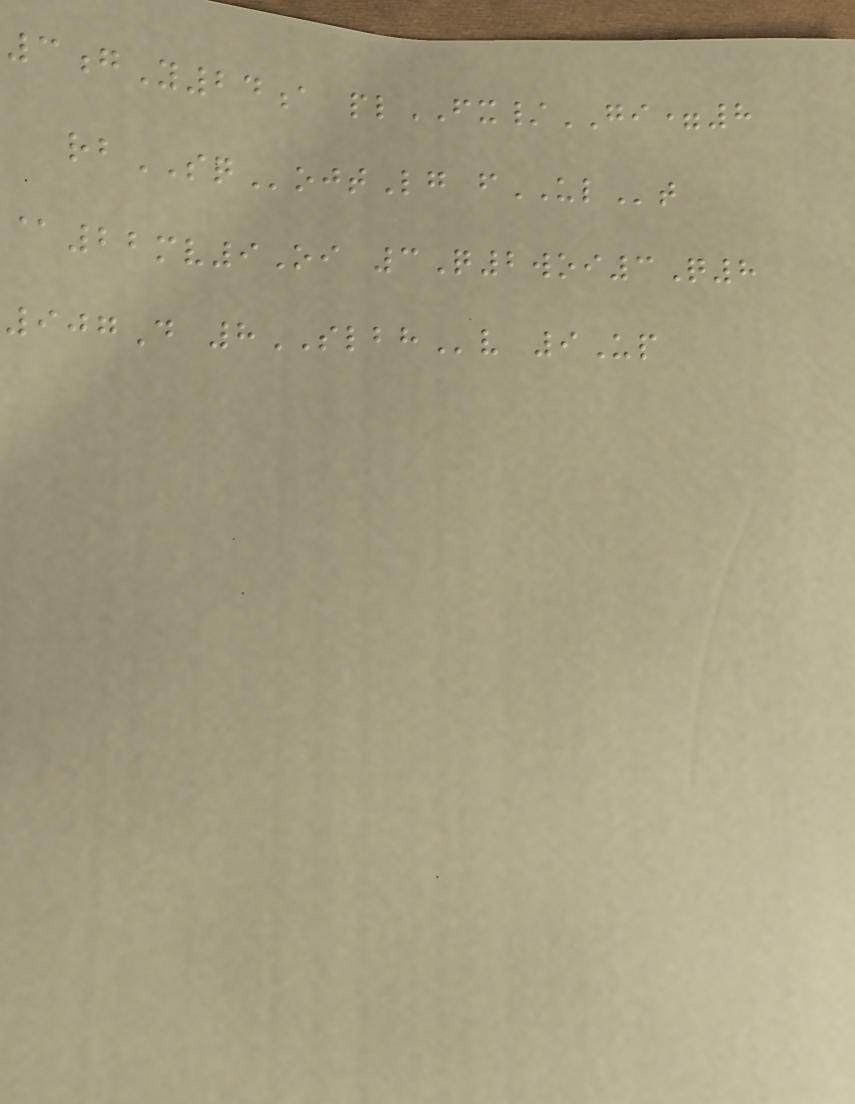3gY24a plFX/GI=8
rbSQojtLg fULt
@22mv9Oi 3Q2woi3Q8
907D 8SLBHv 9Up
